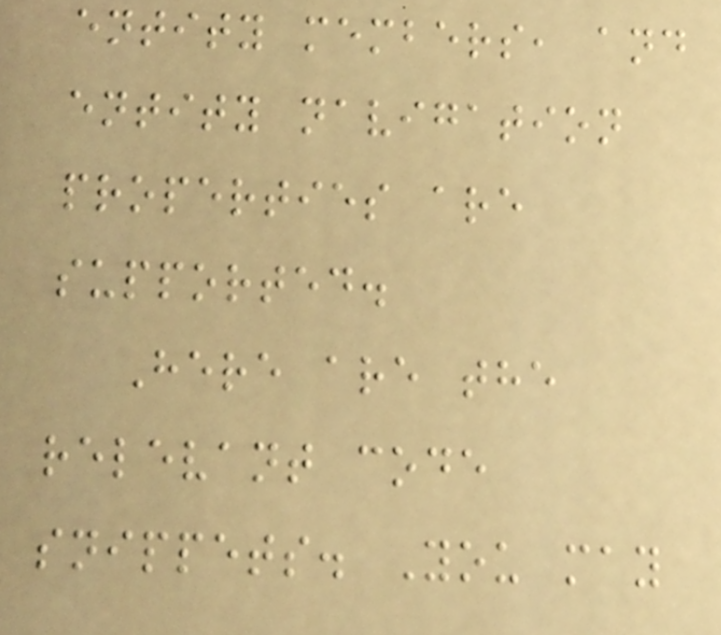entity members, and
entity navigation
properties are
supported.
Here are the
relevant code
snippets. You may
